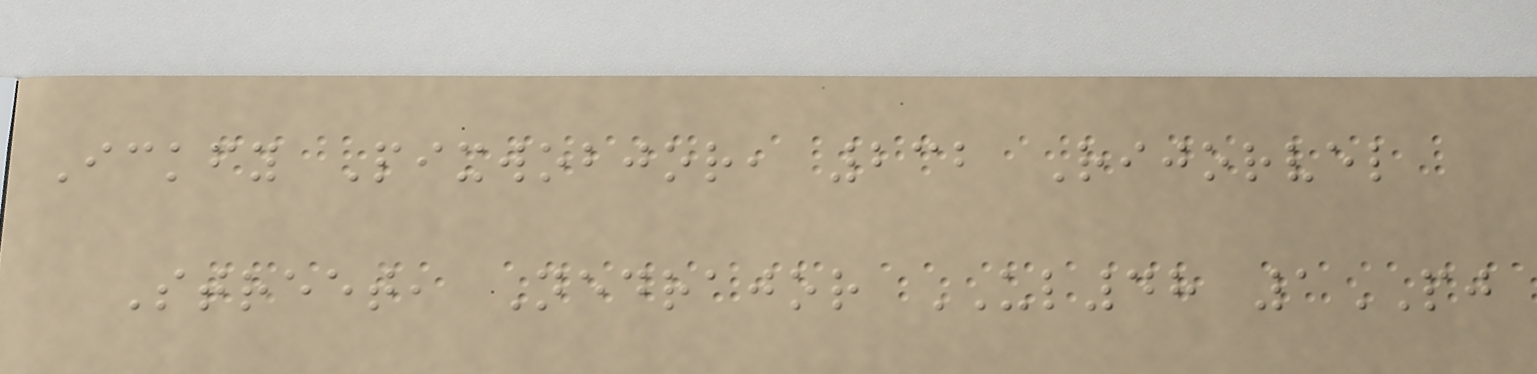Ickfy Pixwobjor, 232 Rijorvel
Street, Nedrajor UL48 1PJ
